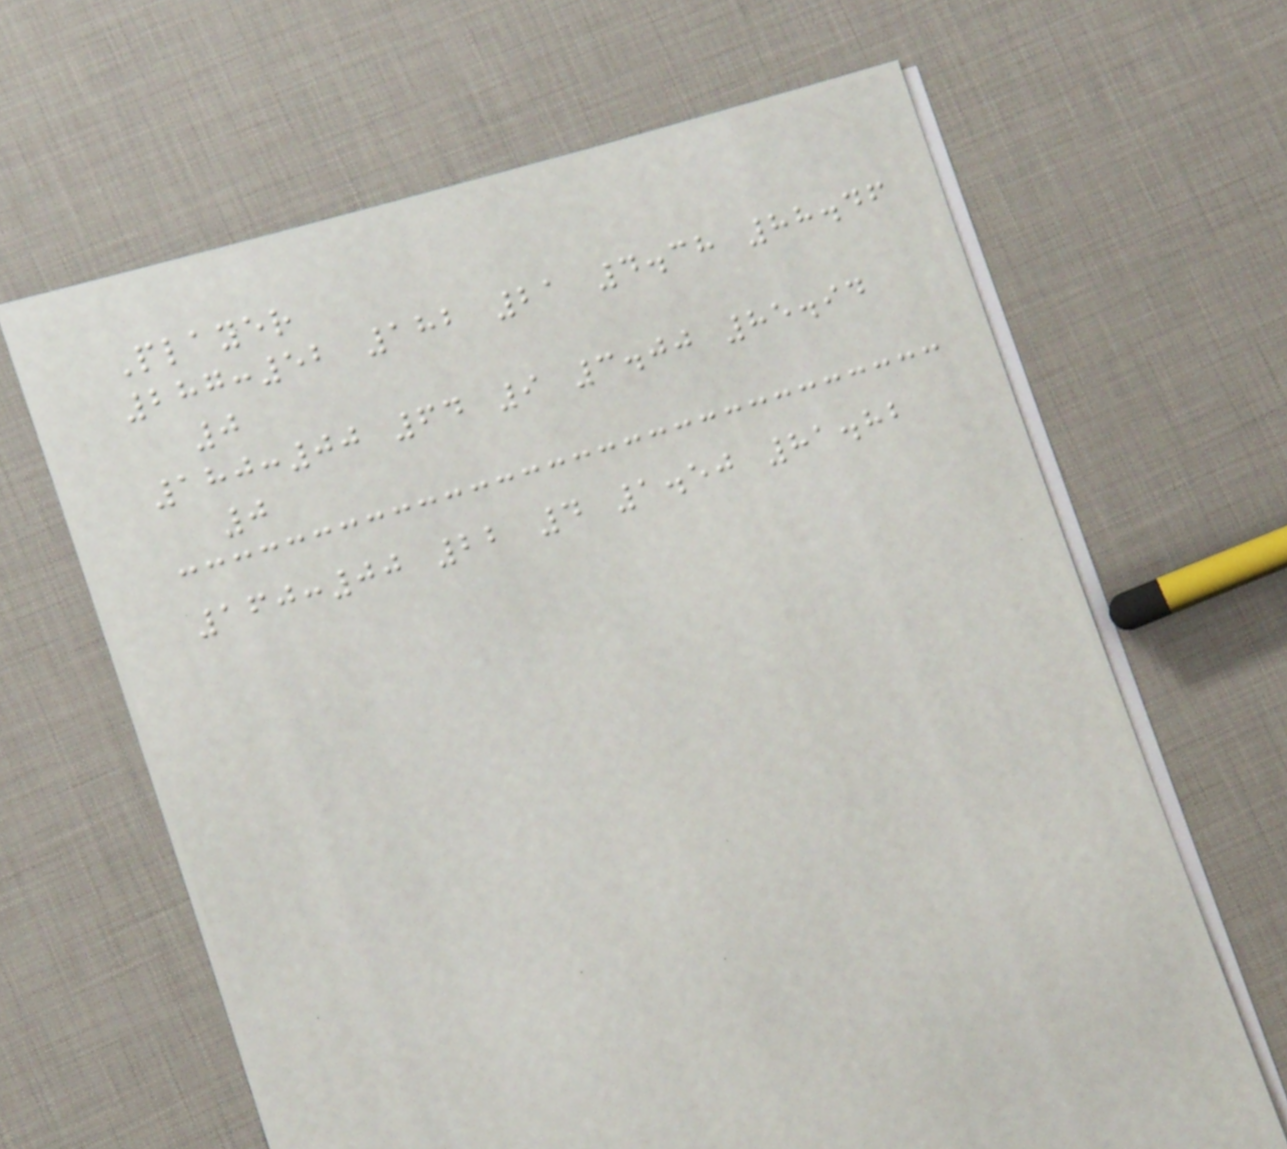Player
287:52 182 21 4.38 88.46
0
180:00 64 9 3.00 85.94
0
160:00 22 4 1.50 81.82
